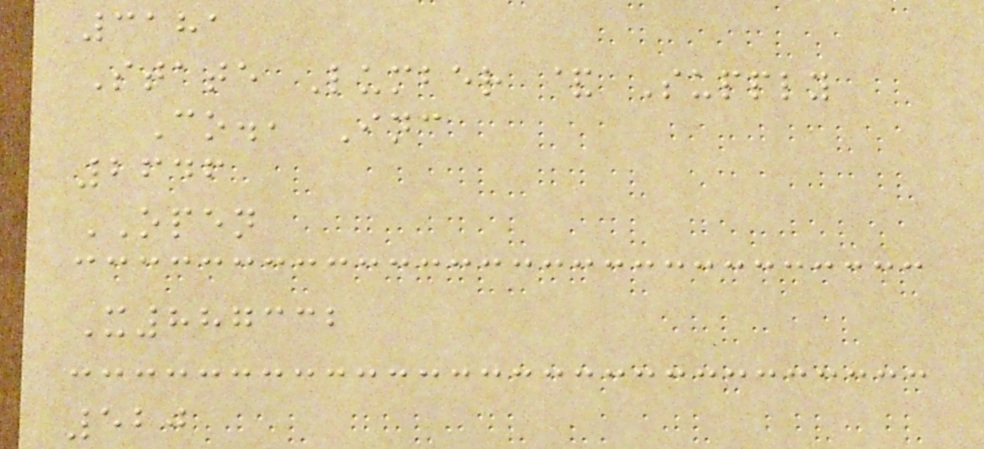3181
State Lumber & Supply
Co., Inc
2646
OPEN
X887332
520
